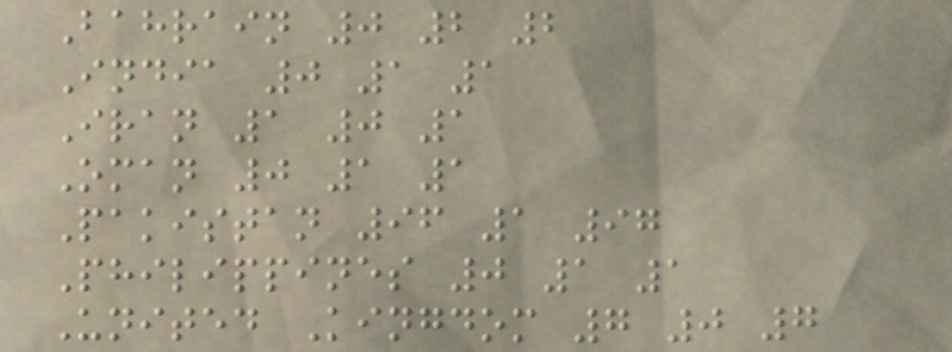Bahrain 0 2 2
India 0 1 1
Iran 1 0 1
Oman 0 1 1
Pakistan 96 1 97
Philippines 0 1 1
United Kingdom 7 0 7
